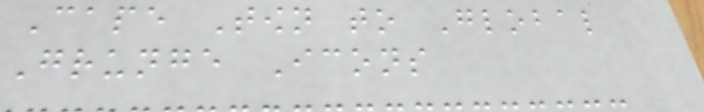Cape Town to Global
Grunge Icons
